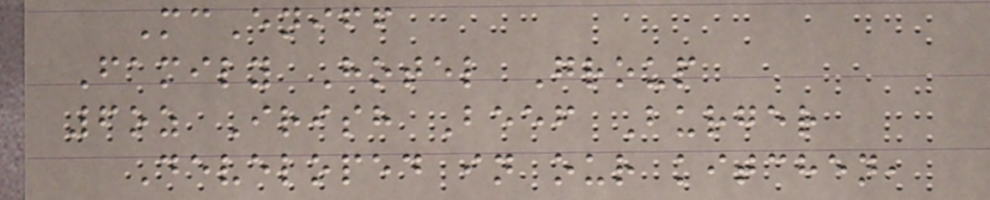McEniff
Family Hotel Group
6oz Irish Beef Burger
Developed in our kitchen,
